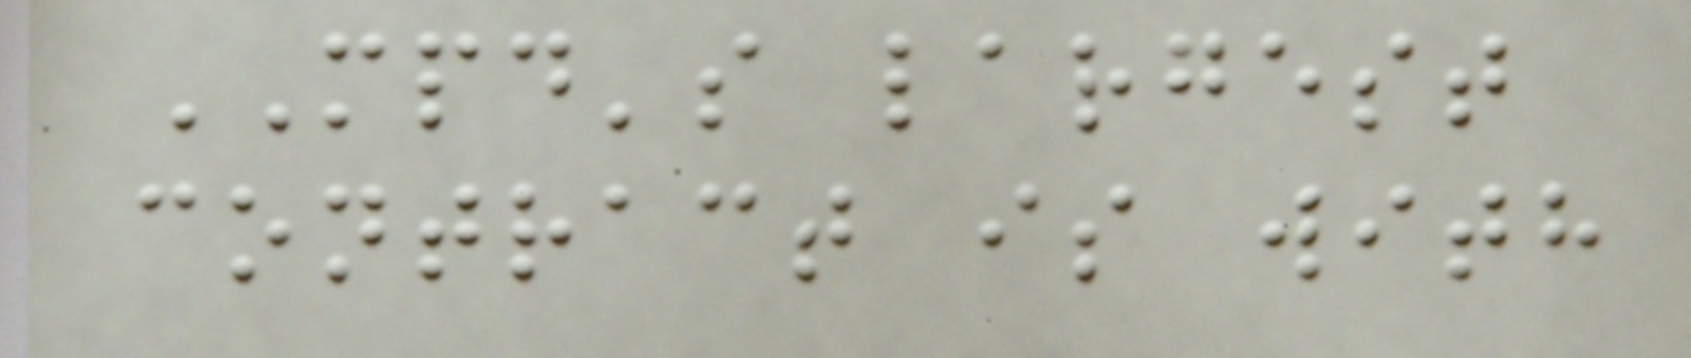MPD's largest
contract is with
